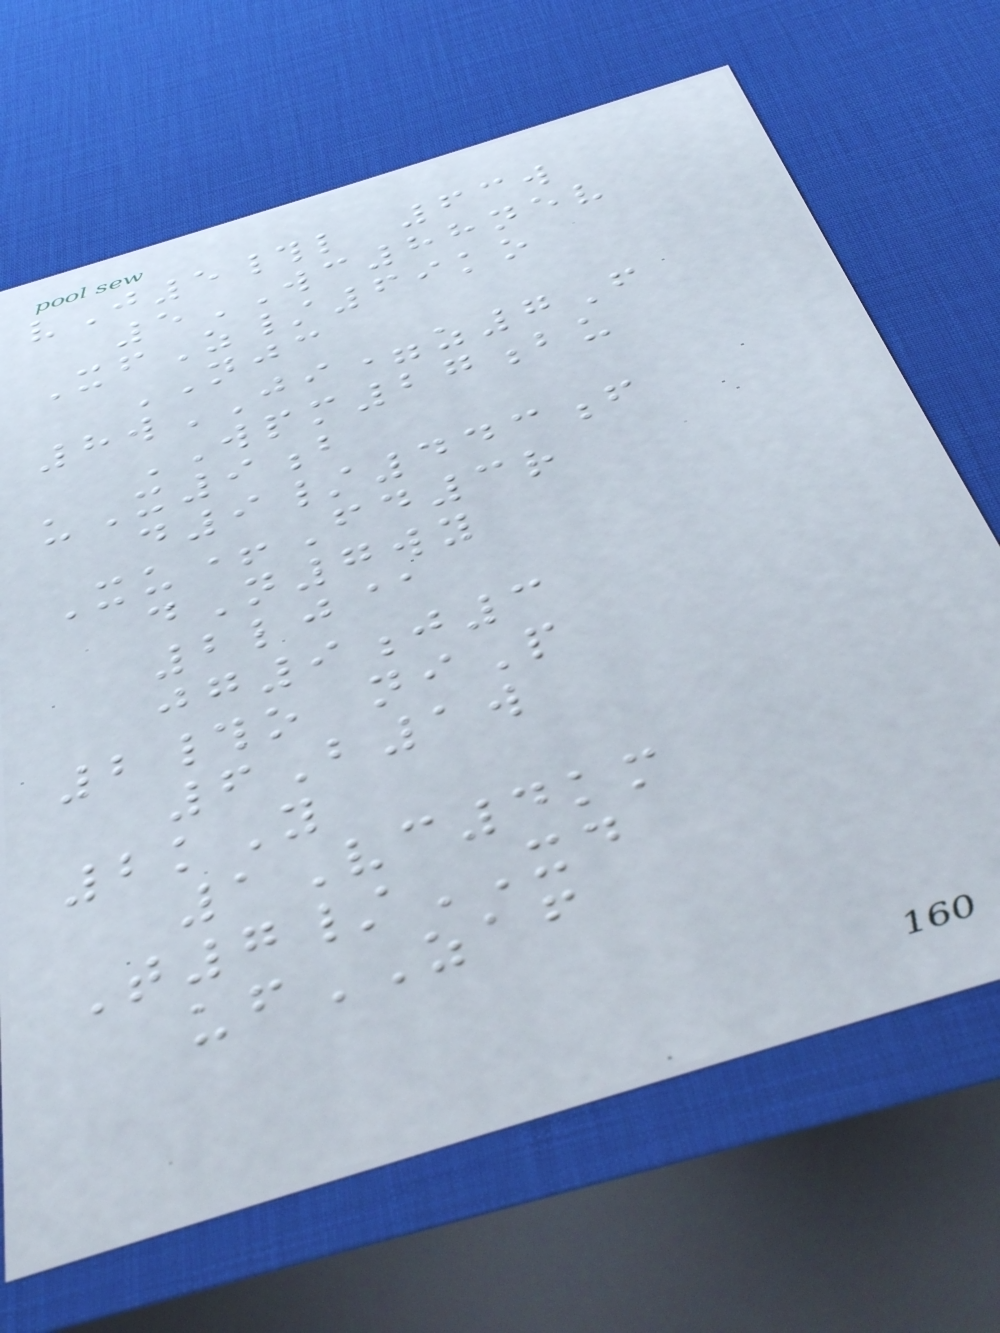vJ5#l 63w
5WC88nev
XfZ/69ko
NJC
8wJI=z7F
WPM27bu
uX9b
d9/443f
Xu+Fd3r
dN7wy
2lj@
jg9j3
2#o niP
6B1w
2kY
1Vc4km
T7/XD
ufZAF
